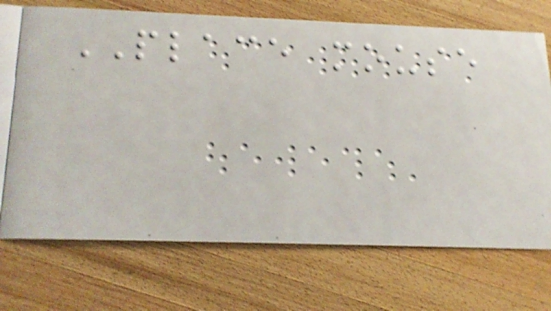PLACE mouse
